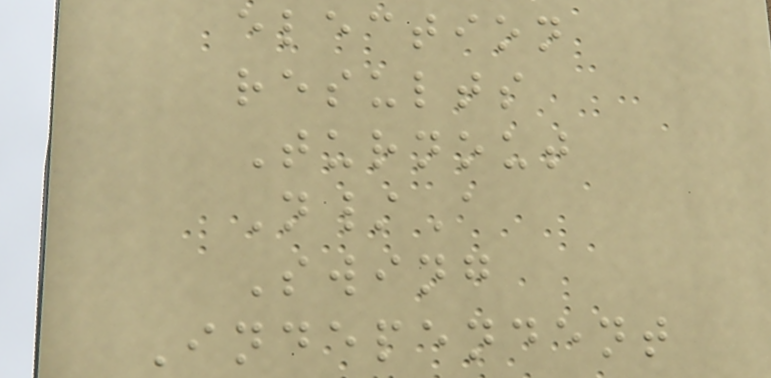election
results
Turnout
N/A
Swing
Independent
